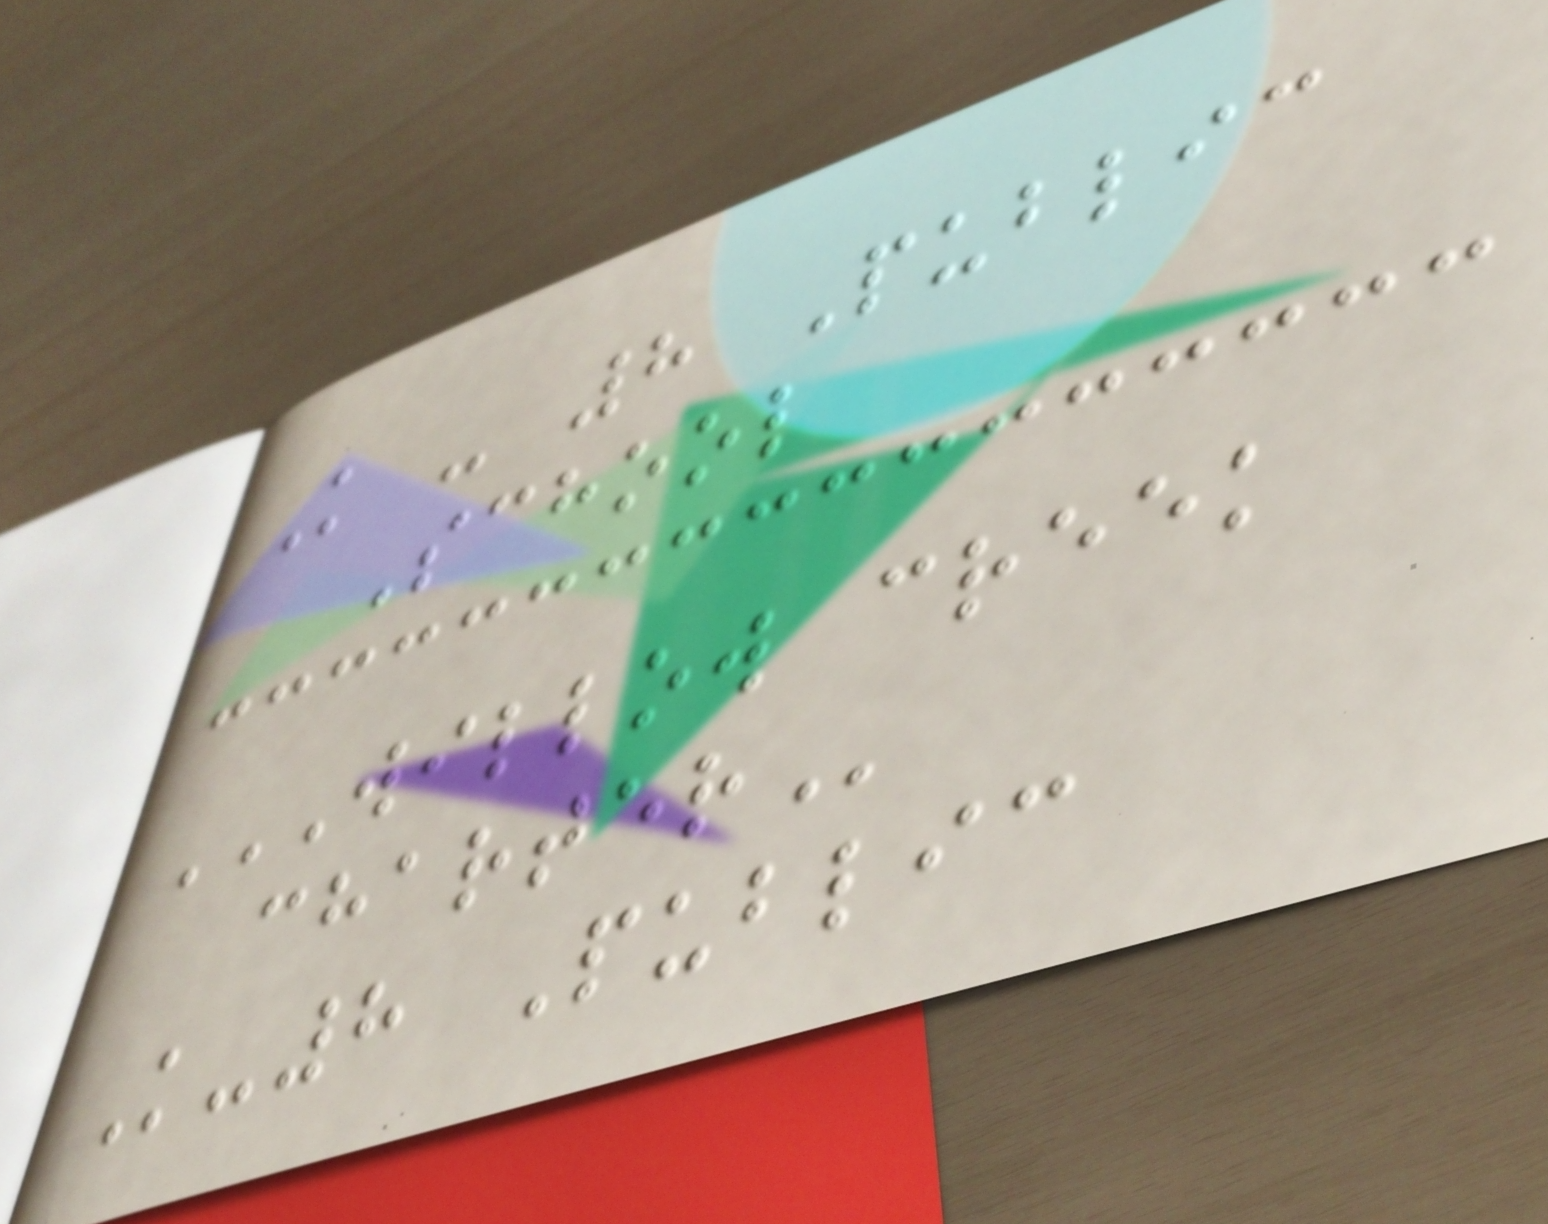K - 8 Public
School
WILLOW CREEK
CHARTER
K-8 Public
